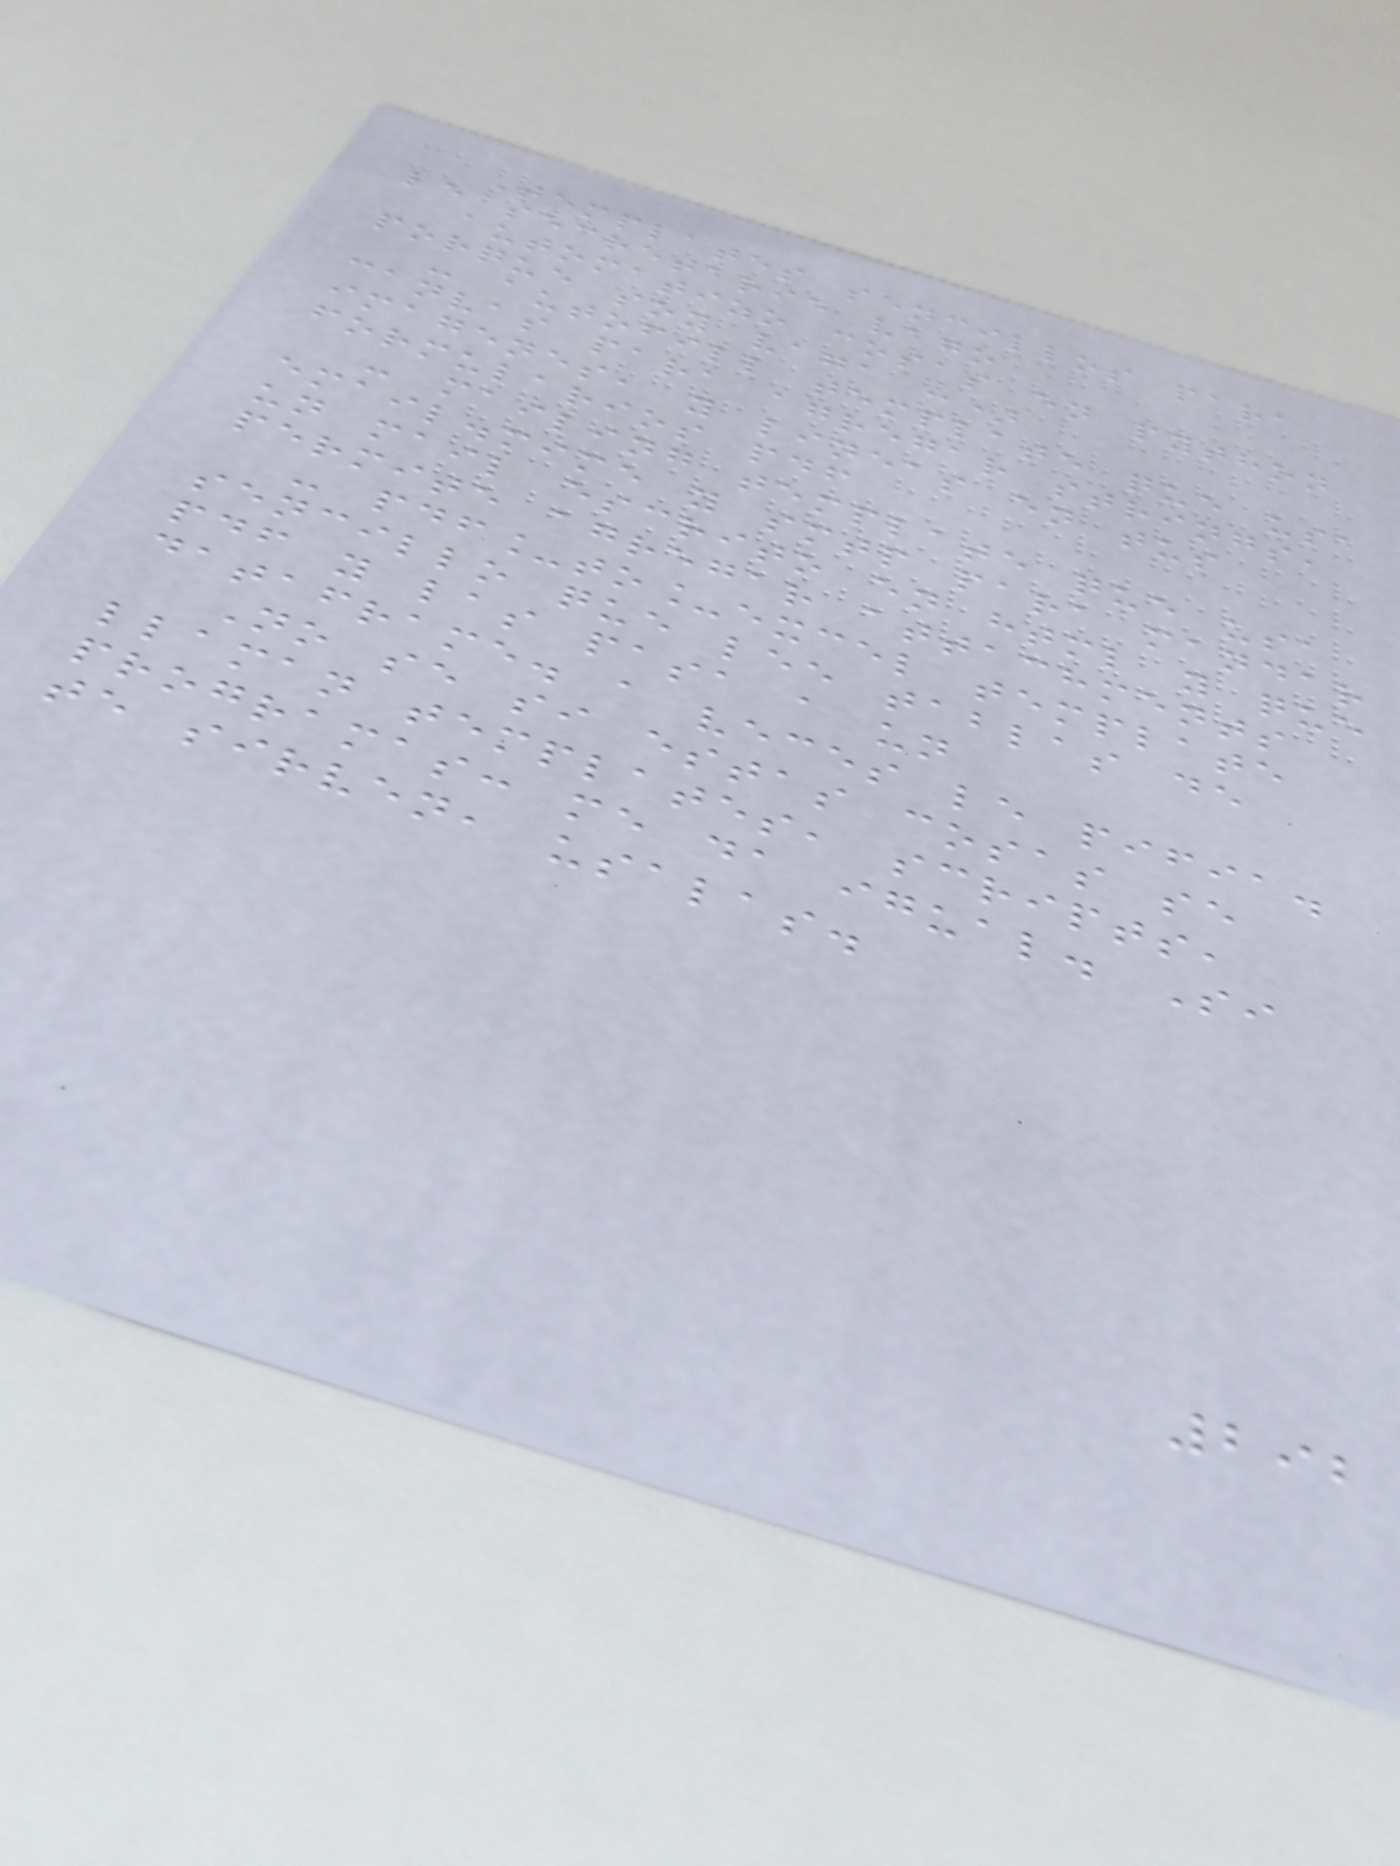Templates sencillos para
le secretarie vago
automatizo cosas en python
porque soy vaga :)
- autofill template que usa
canvas para agregar strings,
imagenes, y lineas en tus
formularios pdf
- mailing template que usa
email.mime y smtp para mandar
un mail escrito en html y que
permite agregar attachments
- pdf_to_excel template
sencillo que lee tablas de
pdf y las pasa a un
dataframe. a veces le pifia.
No se si estas cosas se
llaman templates, scripts,
programas: me da igual. Si
te sirven, usalas.
292
